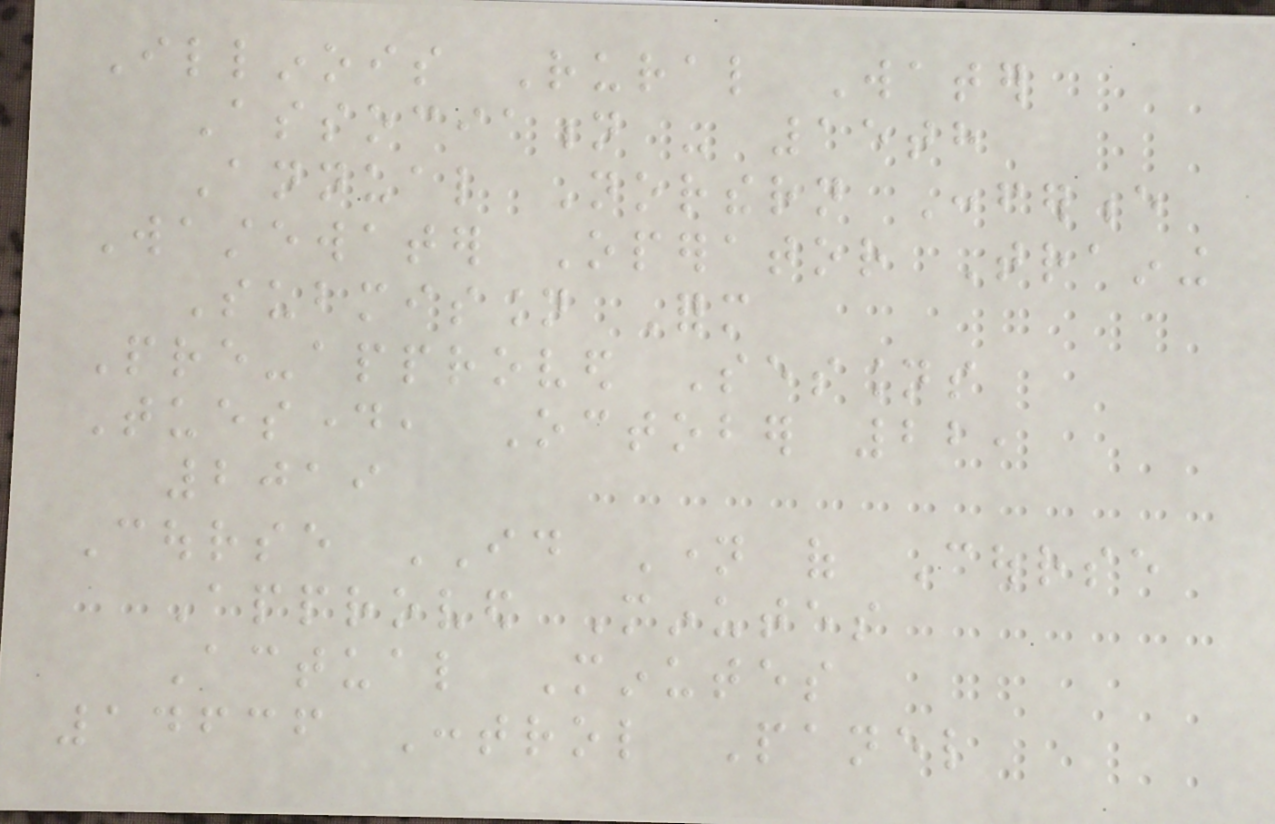Illinois Rural Water
Association - 15th
Annual Northern Conference
Wastewater Operator Training
Submission Form
Pre-approved Sessions
Tuesday, October 22,
2019
Course ID Name of Course
Approved Minutes
Actual Minutes
14636 Control Panel
